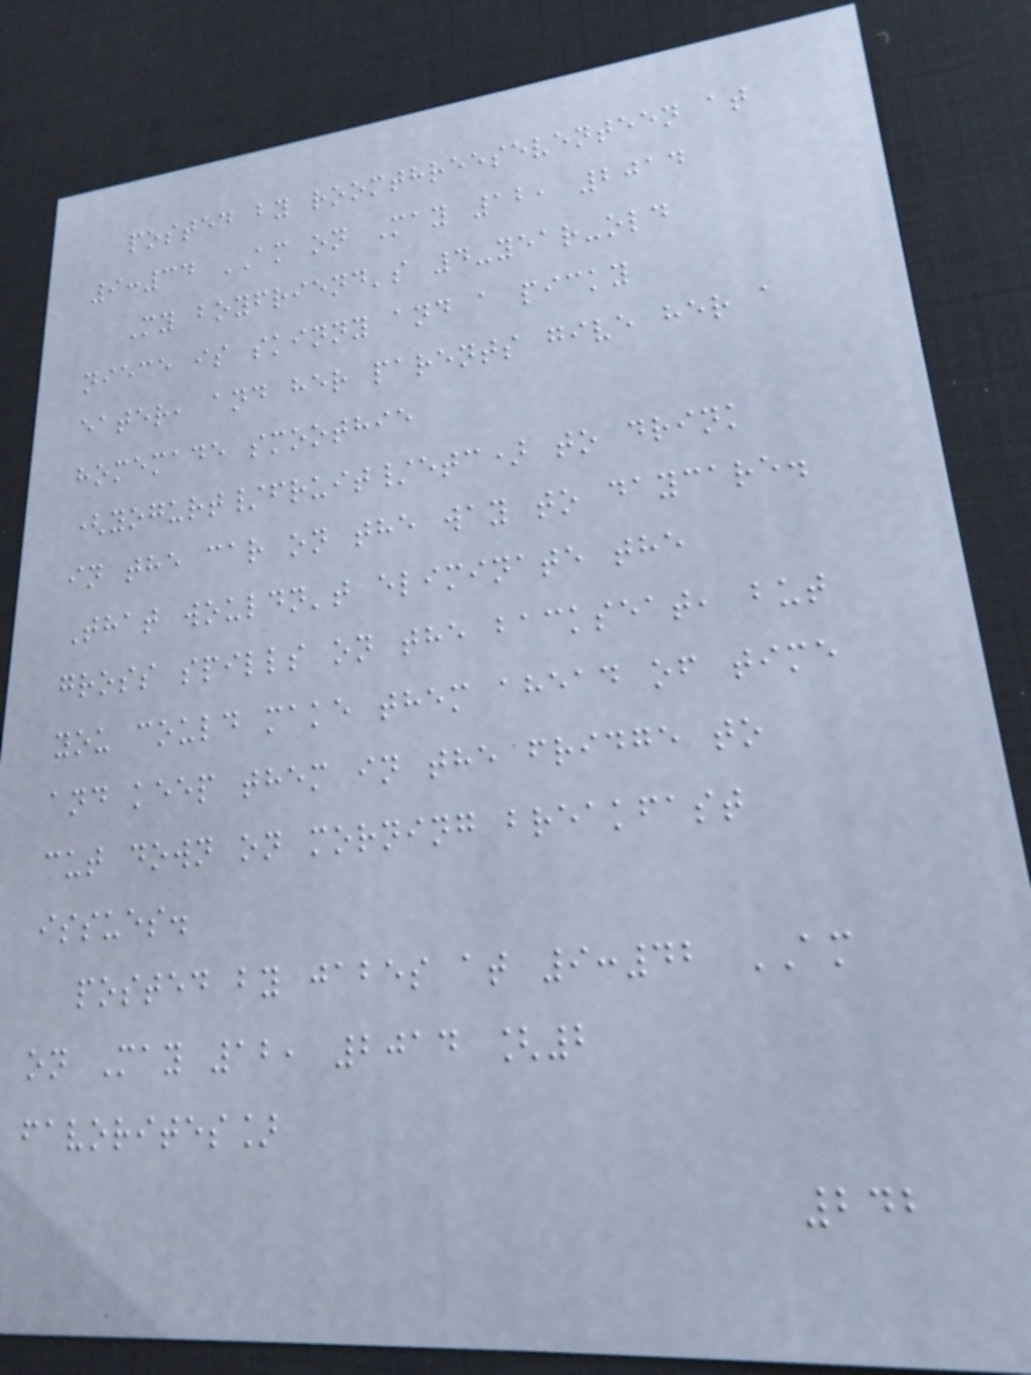posted by roomthreeseventeen at
9:34 AM on May 12, 2014
My boyfriend's 4-year-old
niece is skinny and a picky
eater, and her parents give her a
homemade smoothie
(yogurt/fruit/etc) to drink
in the car on the way to daycare.
That wouldn't eliminate the
gross spills on the backseat, but
you could make them ahead of time
and keep them in the fridge to
cut down on morning breakfast
issues.
posted by jabes at 9:42 AM
on May 12, 2014 [2
favorites]
242
